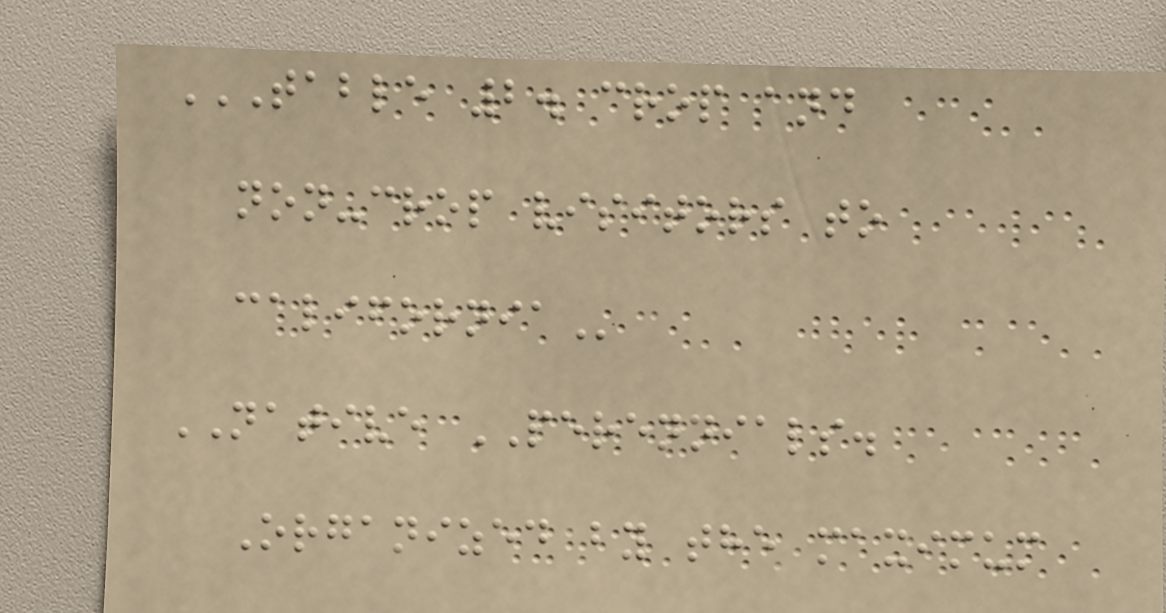TABLE 2. CROP AND
NON-CROP VISITORS TO
CALIFORNIA
NATIVE PERENNIALS.
Organized by the maximum
